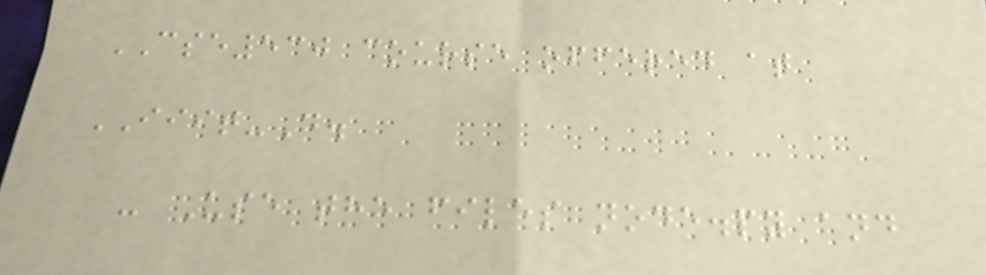CSE530 course offered at
IIIT-D.
- Use the files node.py and
